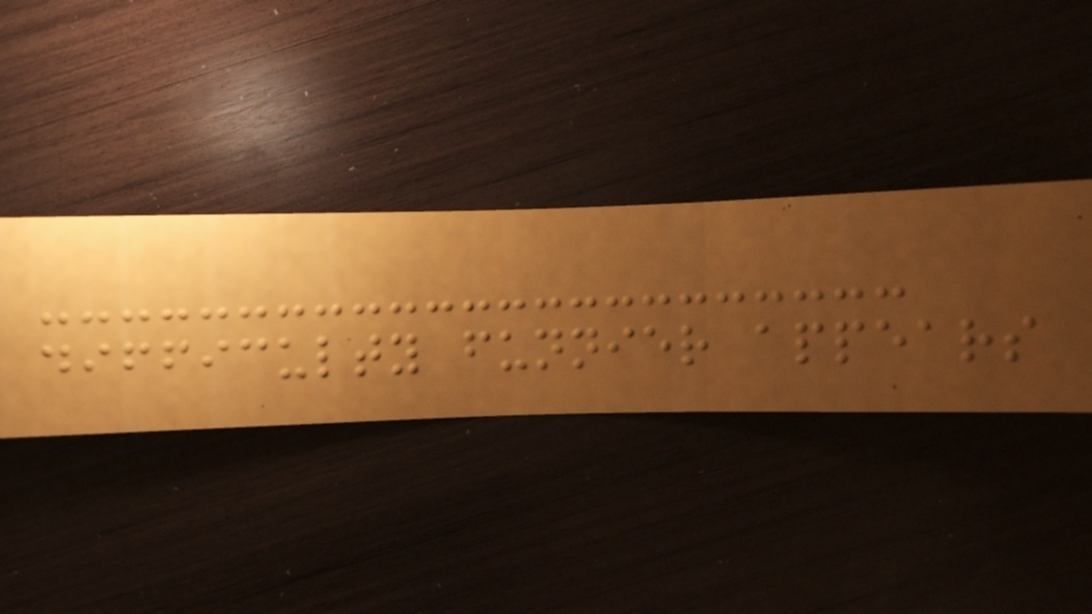difficulty funnier appears
